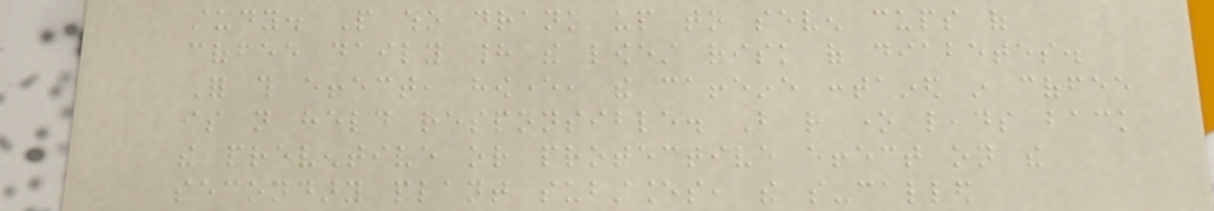study. People who drank up to seven cups of
coffee daily had the lowest risk of diabetes.
For this effect, however, the caffeine contained in coffee
is not held responsible. But rather one leads back
the preventive or protective effect on the
secondary plant substances, the so-called
